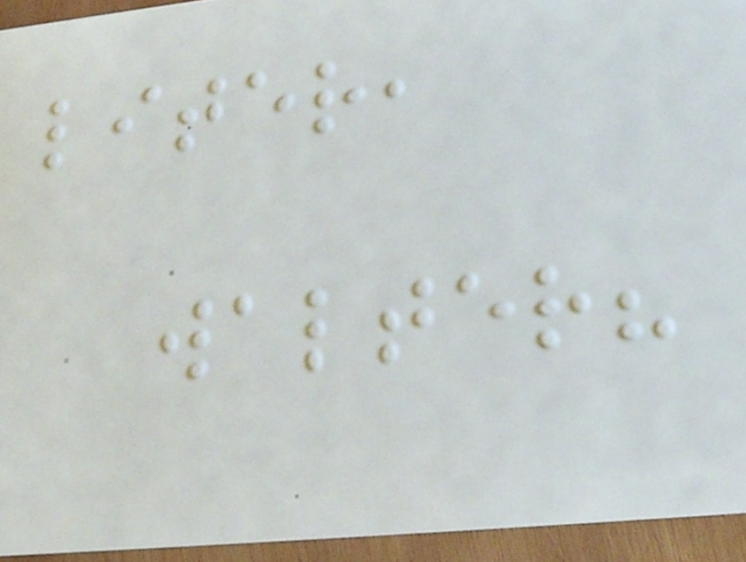liter,
walter?
